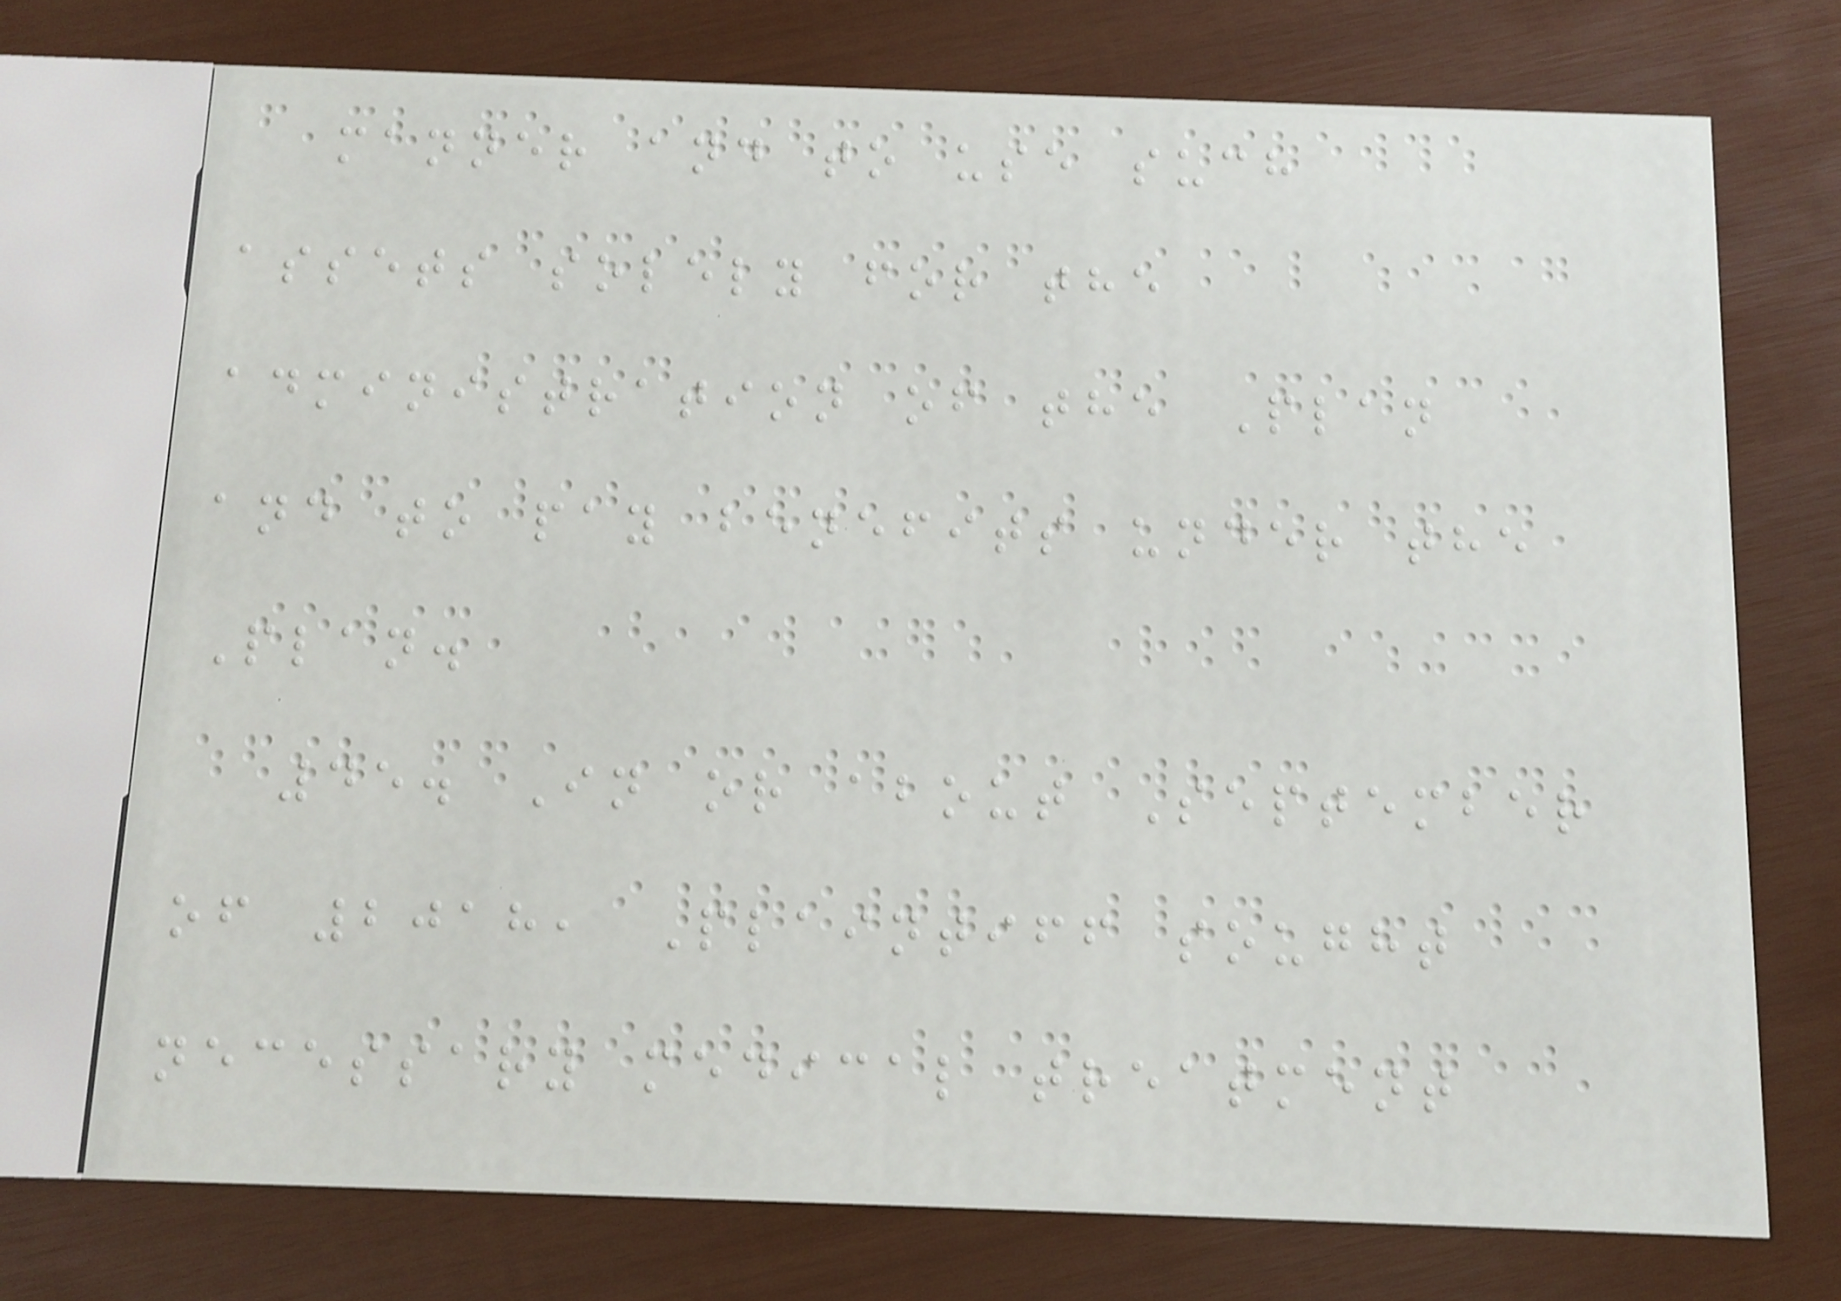manner and to use such
assets solely for the
administration of the Plan
and to pay benefits under the
Plan.
45. In or about September
of 2018, Plaintiff sought
necessary medical treatment
